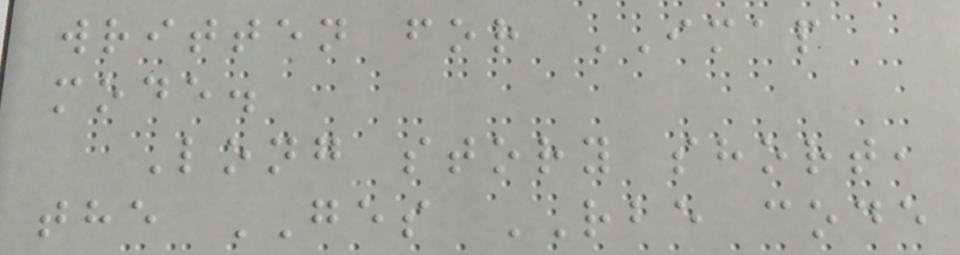written for IMAP
mode.
Long story short,
the GES RBE code
